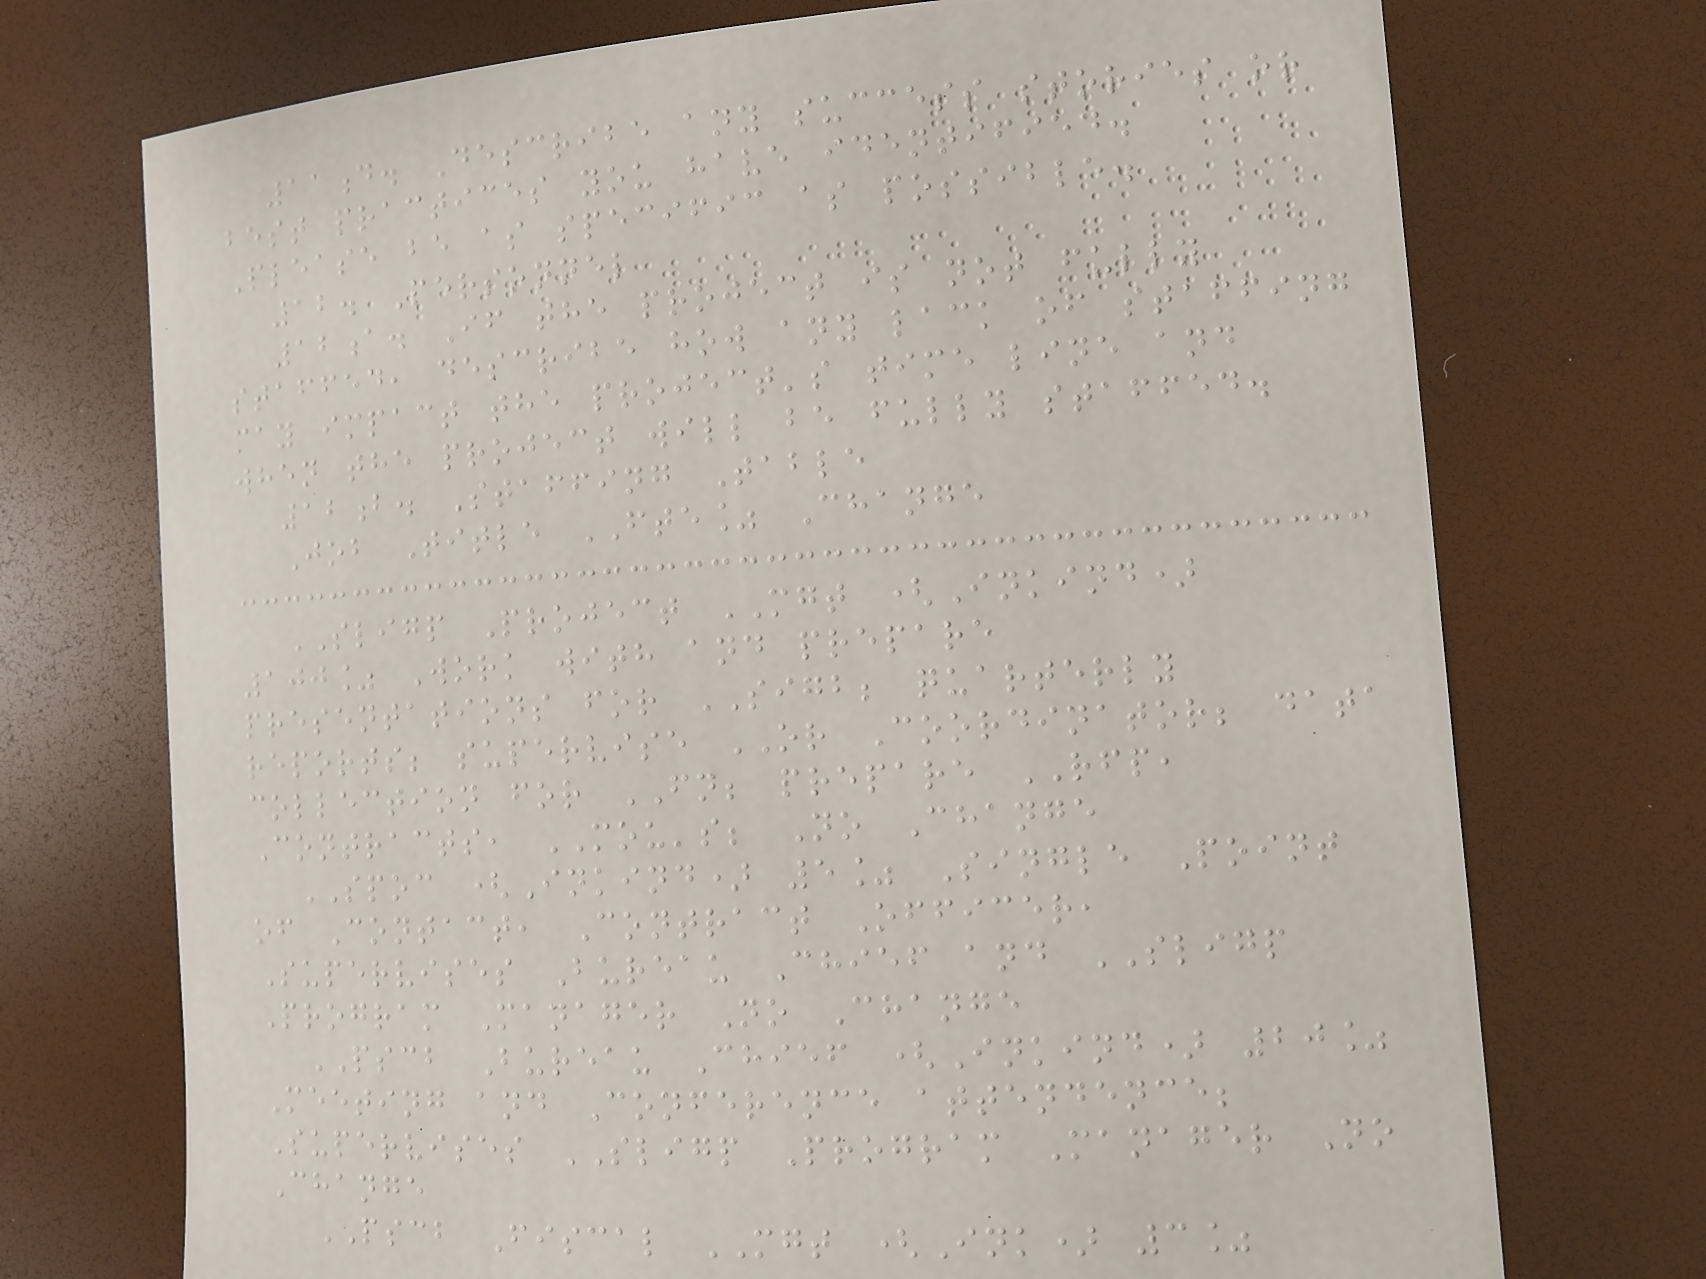11d. Describe any success stories or
best practices you have identified.
Please be as specific as possible.
12. Personnel
12a. If the project is not fully
staffed, describe how any lack of staffing
may impact the project's time line and
when the project will be fully staffed.
12b. Staffing Table
Job Title FTE% Change
SLIGP Project MGT (Inkind)
100% Work with and prepare
presentations for SIGB; quarterly
reports; supervise OR Coordinator; data
collection for FN; prepare RFP,
Contracts, MOU's; No Change
SPOC (Inkind) 5% Single Point
of Contact, Contract Officer,
Supervises Bureau Chief and SLIGP
Program Manager No Change
PSCB Bureau Chief (Inkind) 20%
Meeting and Conference attendence;
Supervises SLIGP Program Manager No
Change
PSCB Fiscal MGT (Ink) 3%
